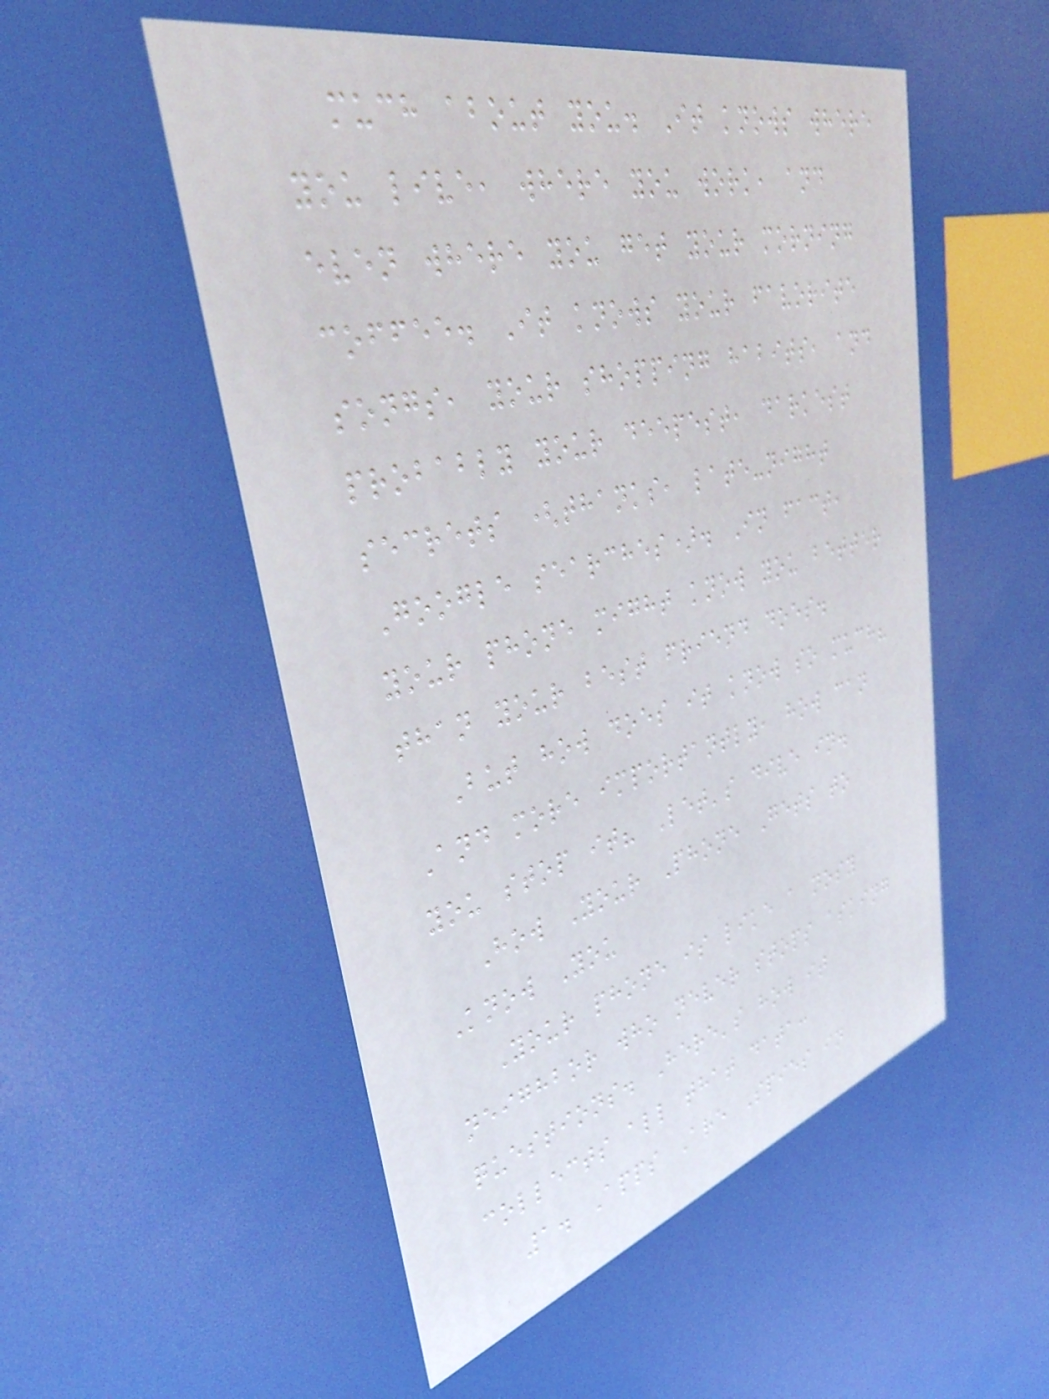much about you. It knows where
you live, where you work, and
even where you get your morning
coffee. It knows your favorite
songs, your shopping habits, and
probably your deepest, darkest
secrets (thanks, late-night
Google searches). In fact,
your phone might know you better
than your best friend does.
But how does it know so much?
And more importantly, how can
you stop it? Let's dive in.
How Your Phone Gets to
Know You
Your phone is like a nosy
neighbor who never stops asking
questions. Here's how it
collects all that data:
1. Apps Are Spies in
